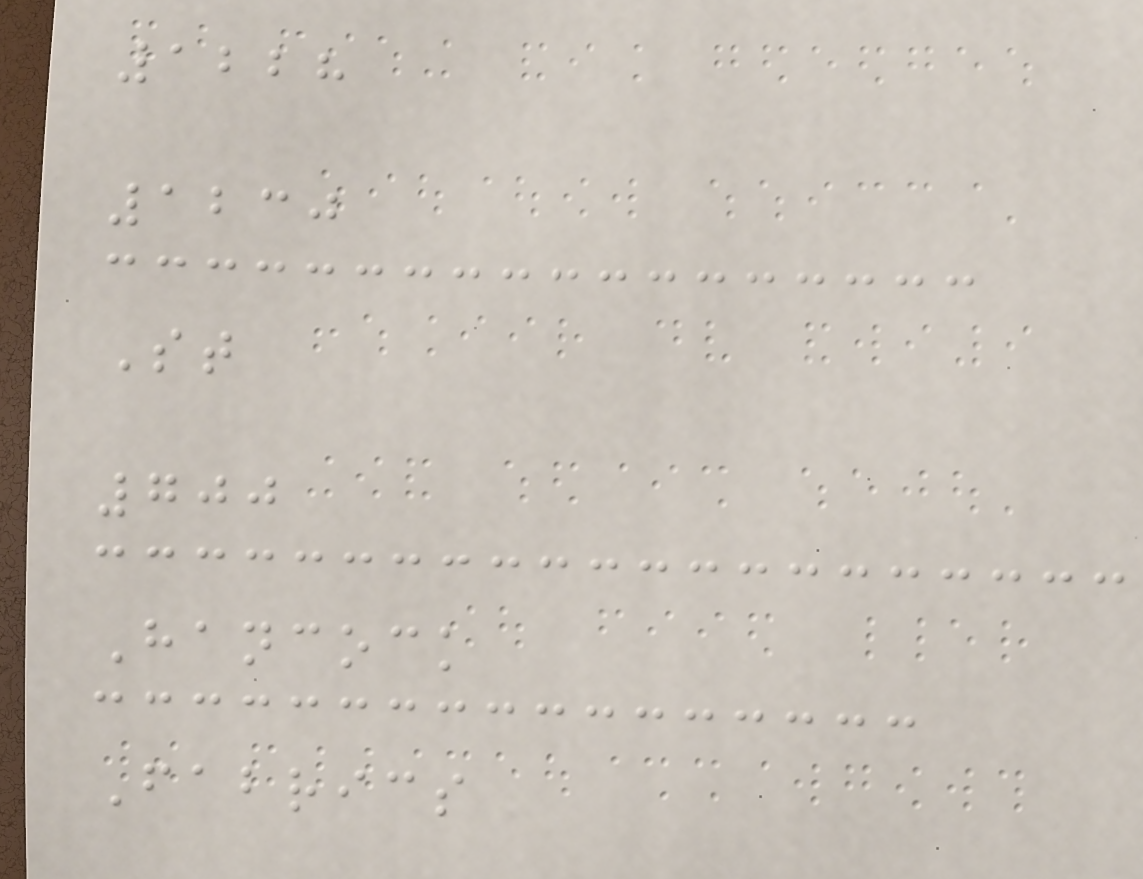1228
1230
St
700
Hancock
Fabrics
